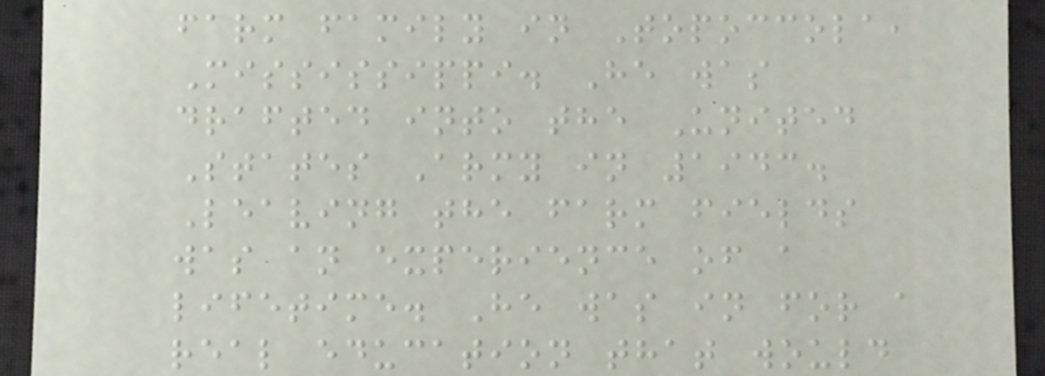farm family in Topoccola,
Mississippi. He was
drafted into the United
States Army in 1943.
Leaving the farm fields
was an experience of a
lifetime. He was in for a
real education that would
